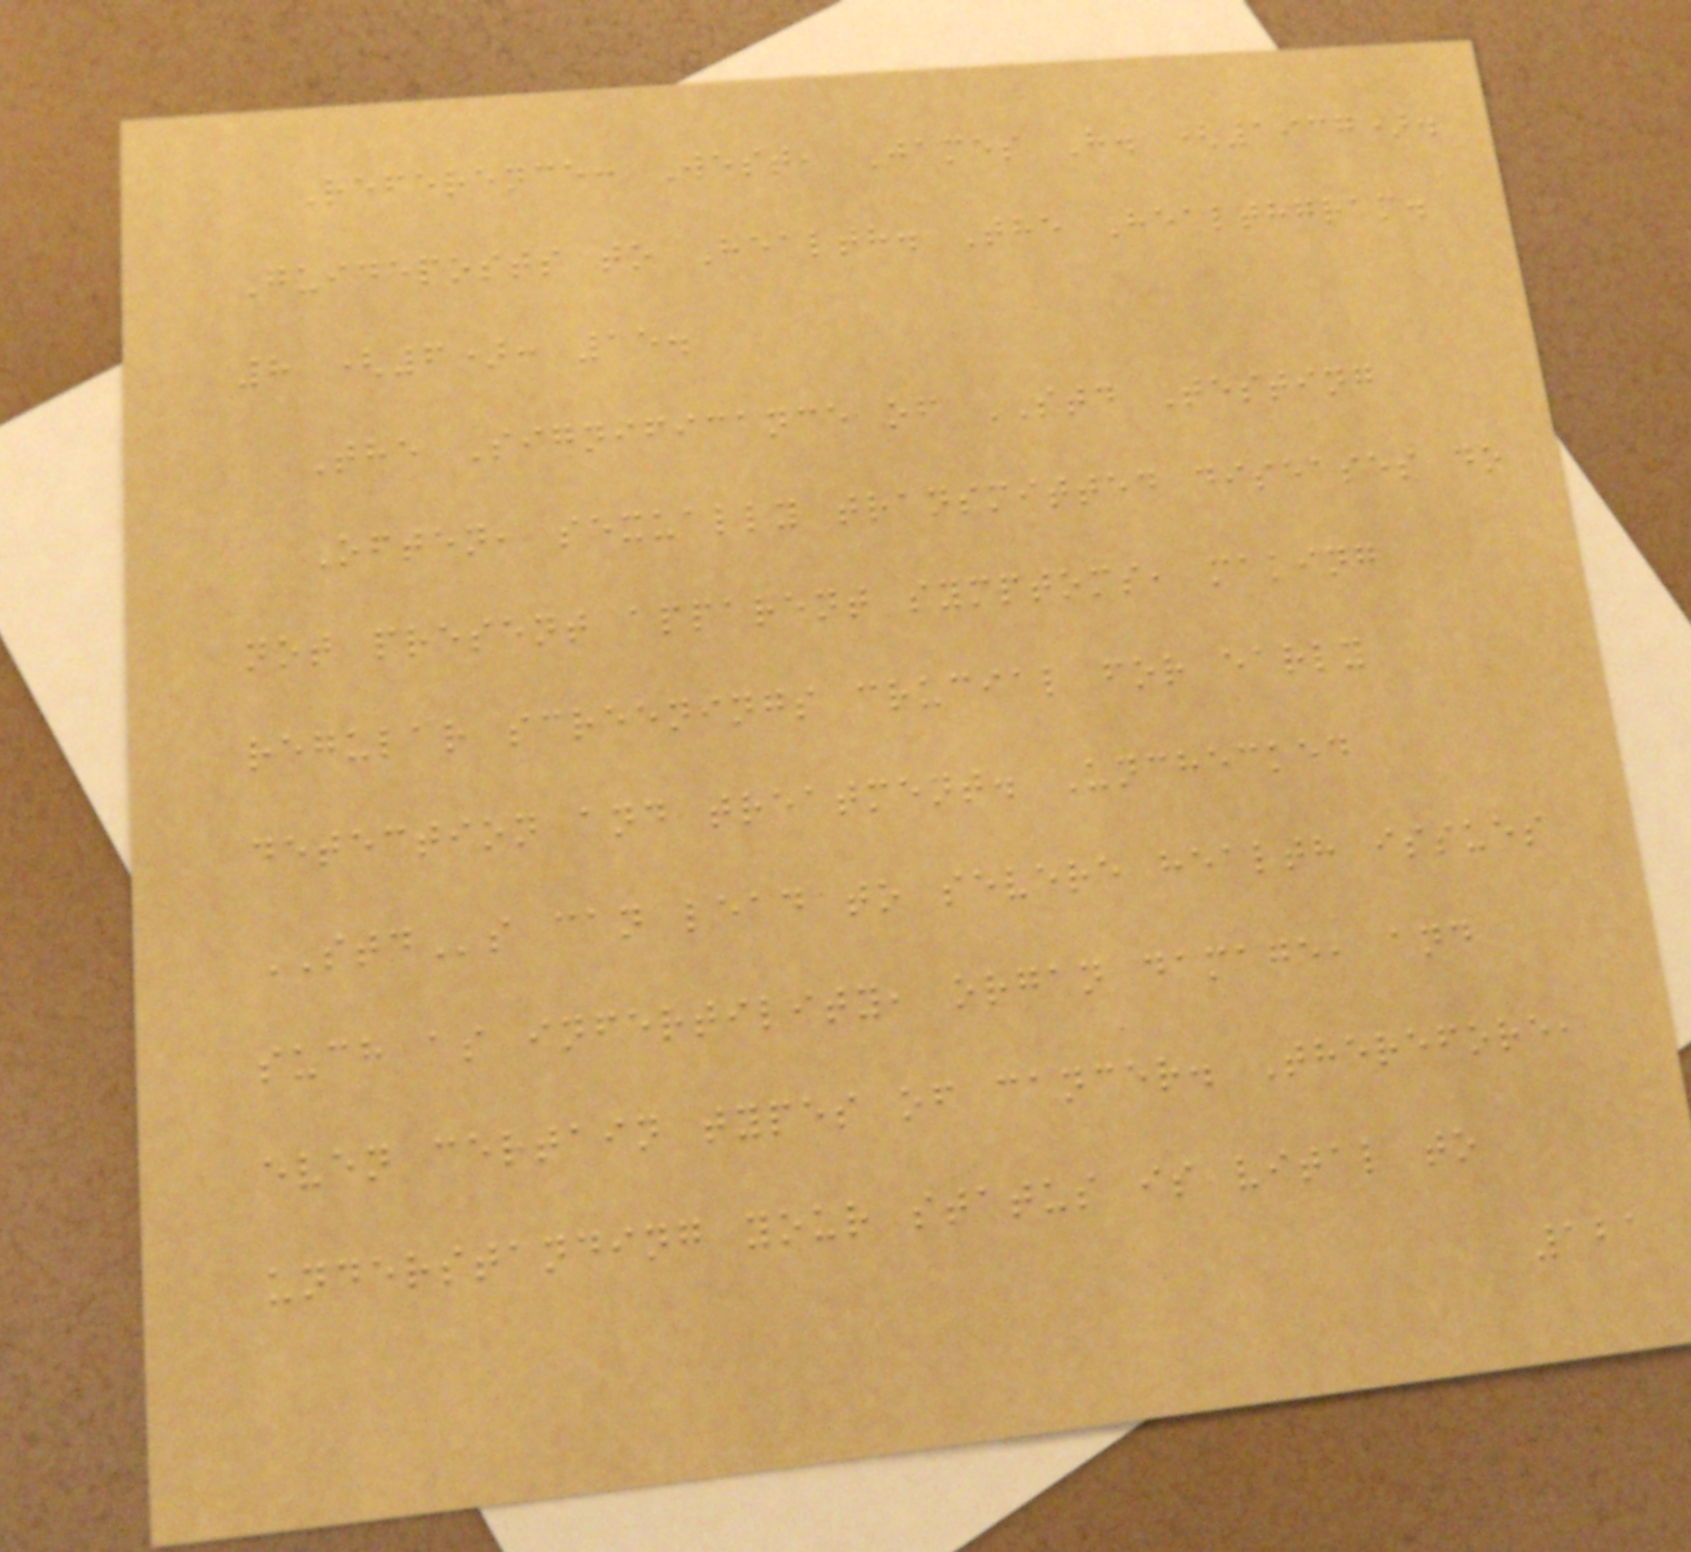Reference: West, James H. (1937).
Guideposts to Health. The Healthgram.
8 (6): 15.
The Significance of STD Testing
Often, sexually transmitted diseases do
not present apparent symptoms, making
regular screenings crucial for early
detection and treatment. Unchecked
STDs can lead to severe health issues
such as infertility, organ damage, and
even certain types of cancer. Therefore,
understanding your status is vital to
121
